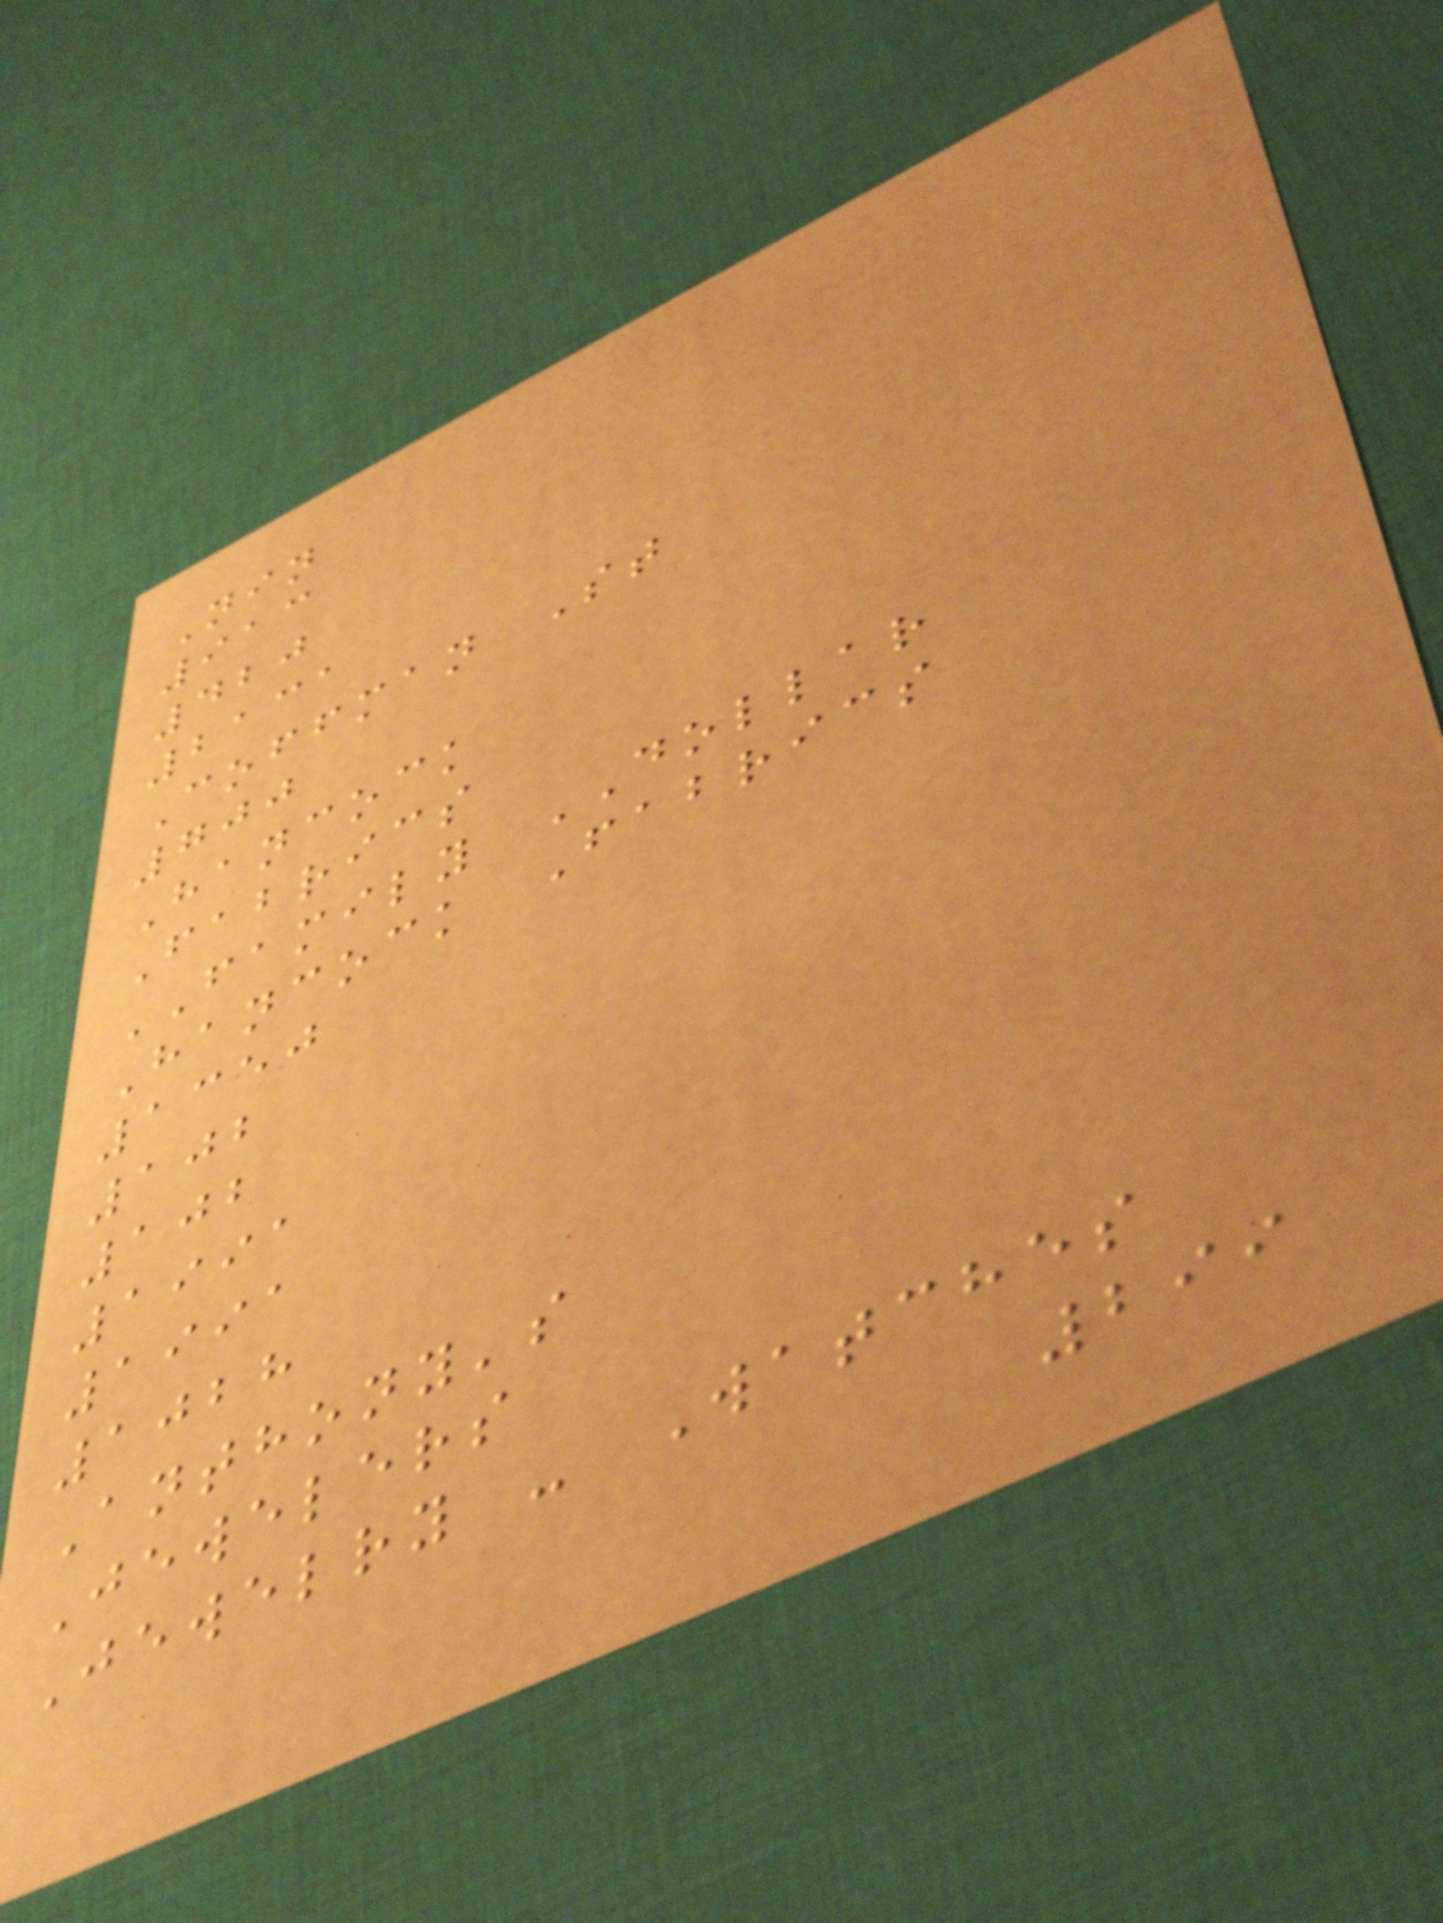Nin
913
420
2131
Coffman St
700
Hancock
Fabrics
FAMILY DOLLAR
Hancock Fabrics
1350
102
102
1991
1991
1028
Anthony's
Jewelers
Jewelry - Watches
299
